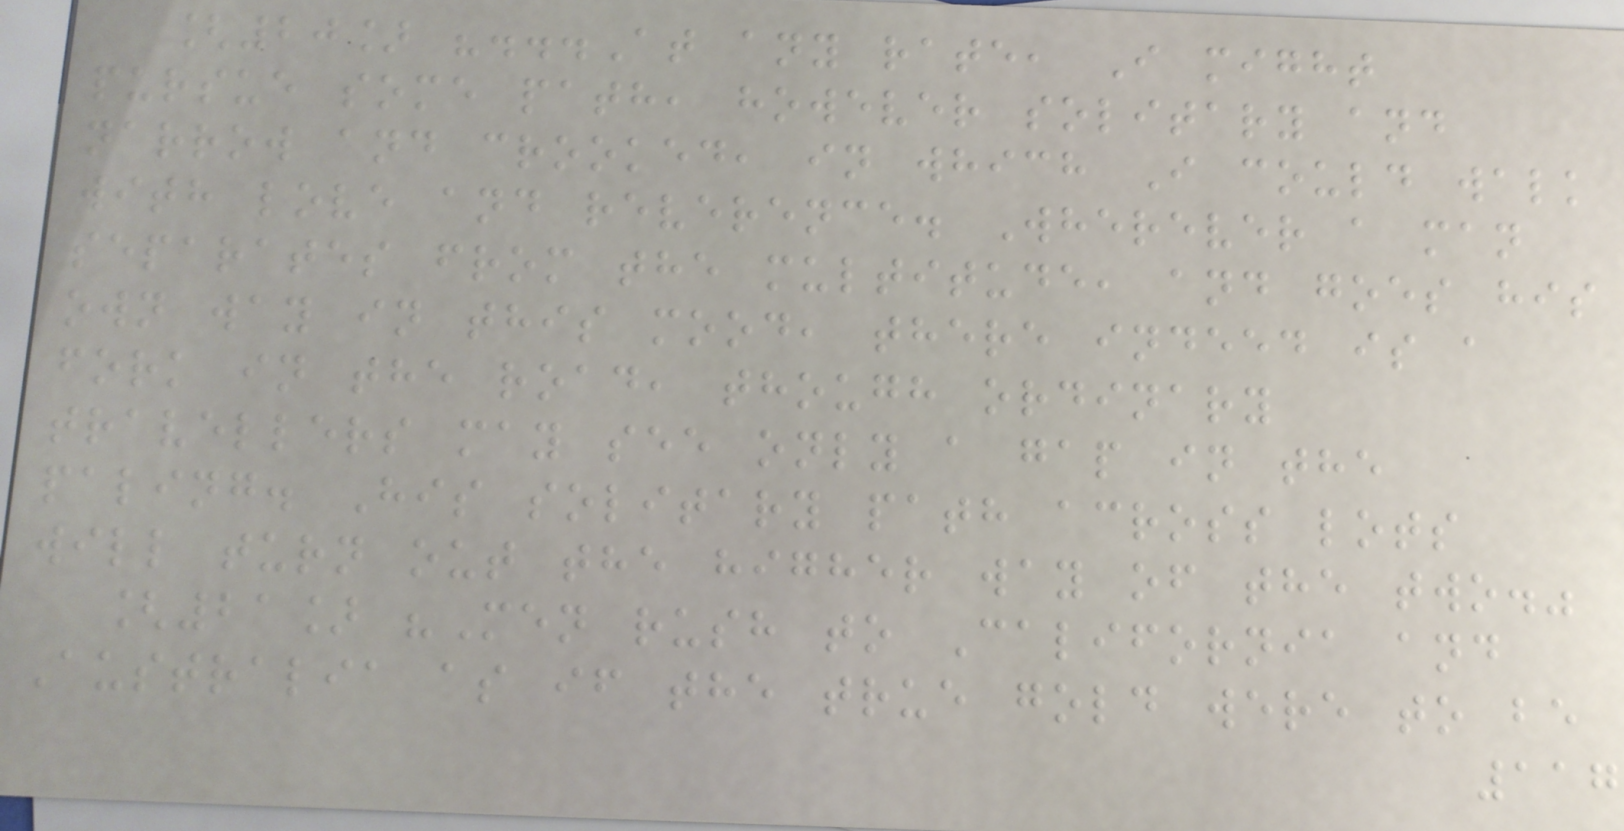[20] "...At any rate, I might
pursue some path, however solitary and
narrow and crooked, in which I could walk
with love and reverence. Wherever a man
separates from the multitude, and goes his
own way in this mood, there indeed is a
fork in the road, though ordinary
travellers may see only a gap in the
paling. His solitary path across lots
will turn out the higher way of the two."
[21] "Men rush to California and
Australia as if the true gold were to be
117
